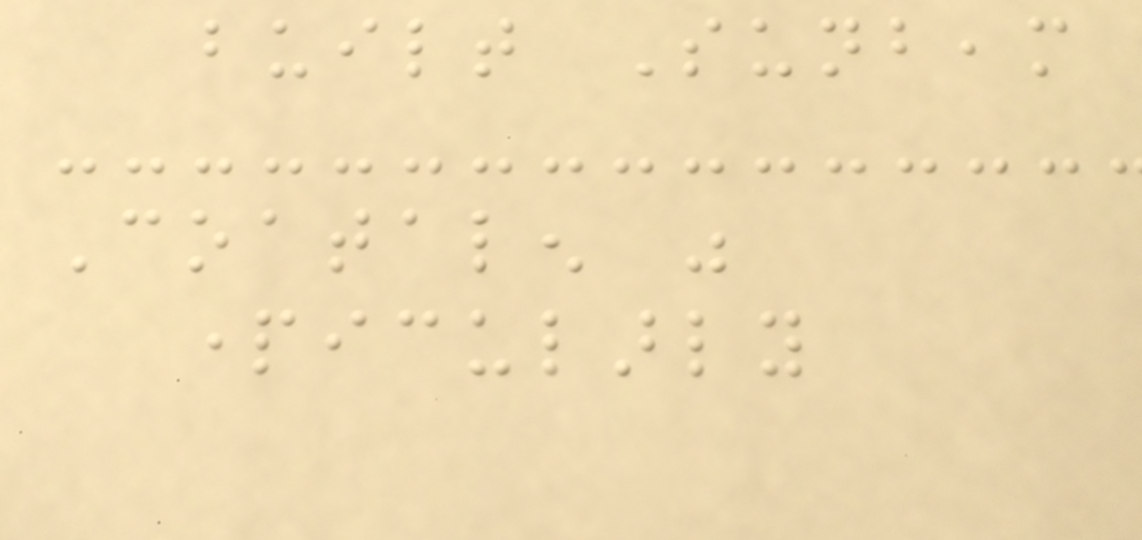built Sunbeam
Coatalen was
particularly
